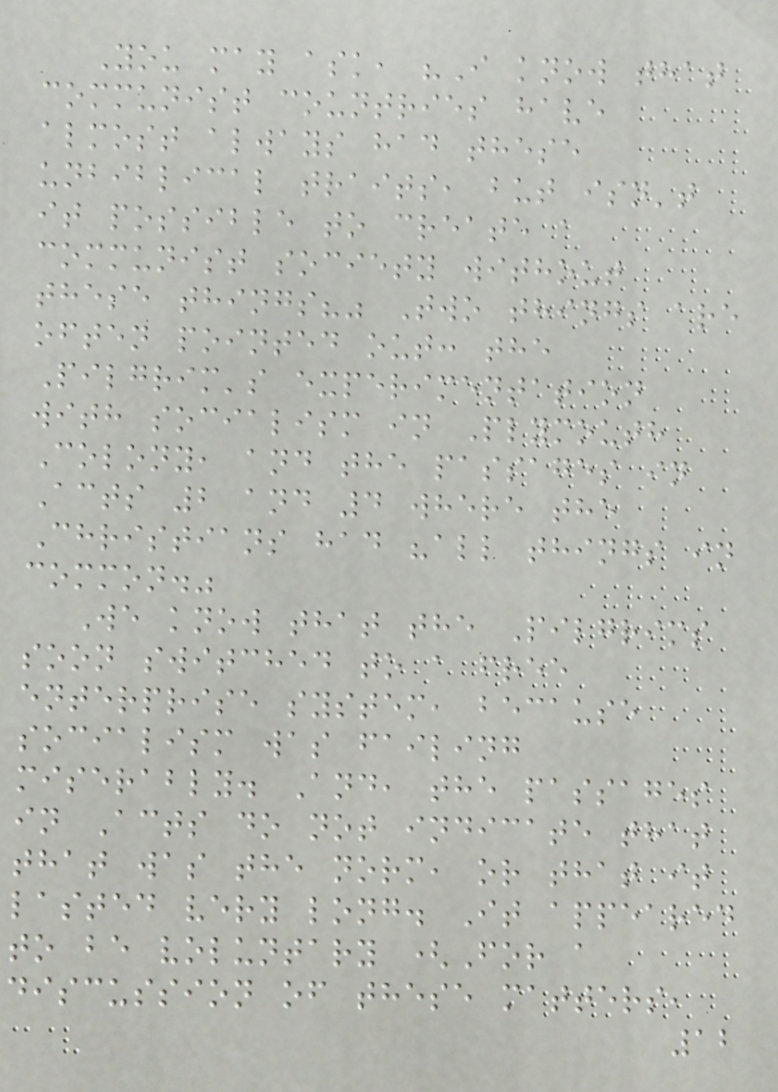You may ask, "I know that
communist countries have
almost always had these
unbiblical traits, but isn't
it possible to create a
communist society without
these things?" Two things are
often pointed out: the
Pilgrim's experimentation
with socialism in Plymouth
Colony, and the passages in
Acts 2 and 4 where the
Christians had "all things in
common."
We know that the Pilgrims
soon switched to a free
enterprise system, because
socialism was failing
miserably. And, the passages
in Acts do not indicate that
that was the norm, or that it
lasted very long. It appeared
to be voluntary (For a
discussion of these matters,
12
